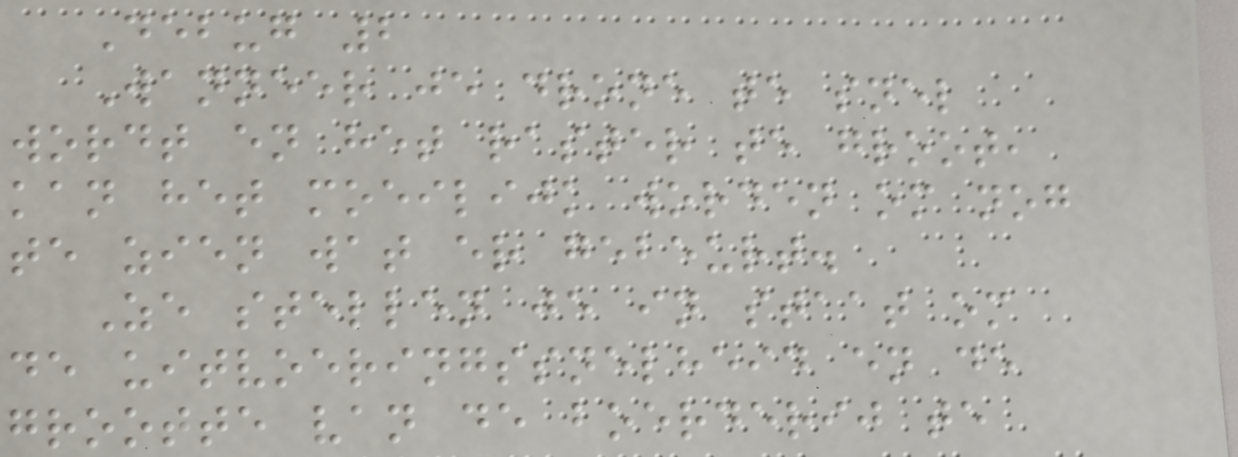Debug 2
Wanneer je drone te snel
wordt en het raster te groot,
kan het moeilijk worden om nog
te zien wat er gebeurt.
Ze stellen je in staat om
de uitvoeringssnelheid en de
grootte van de boerderij te
